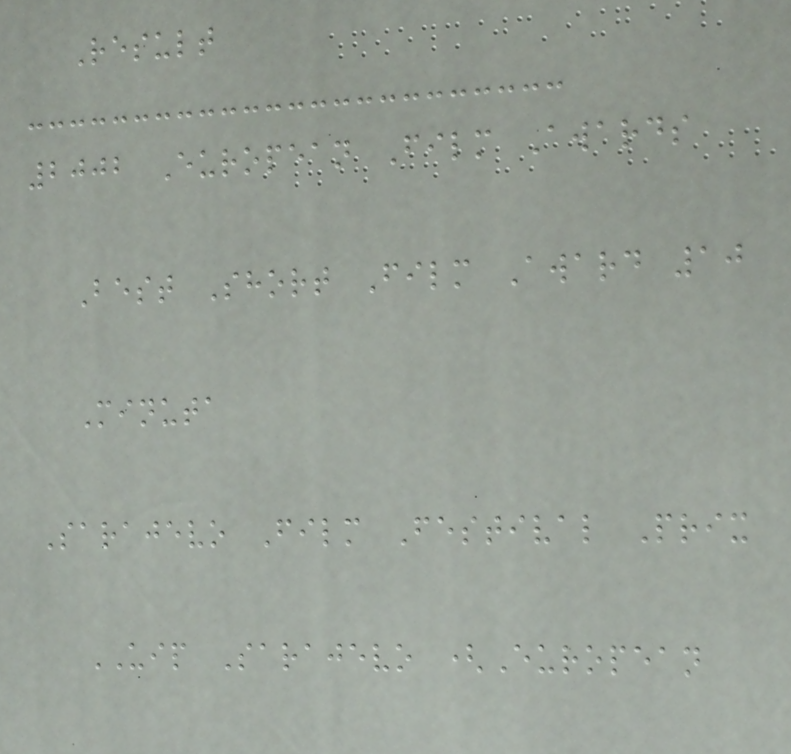Result
2002 European Film Awards
Best Short Film Award 10
Minuta
Sarajevo Film Festival Prix
UIP Sarajevo (European
